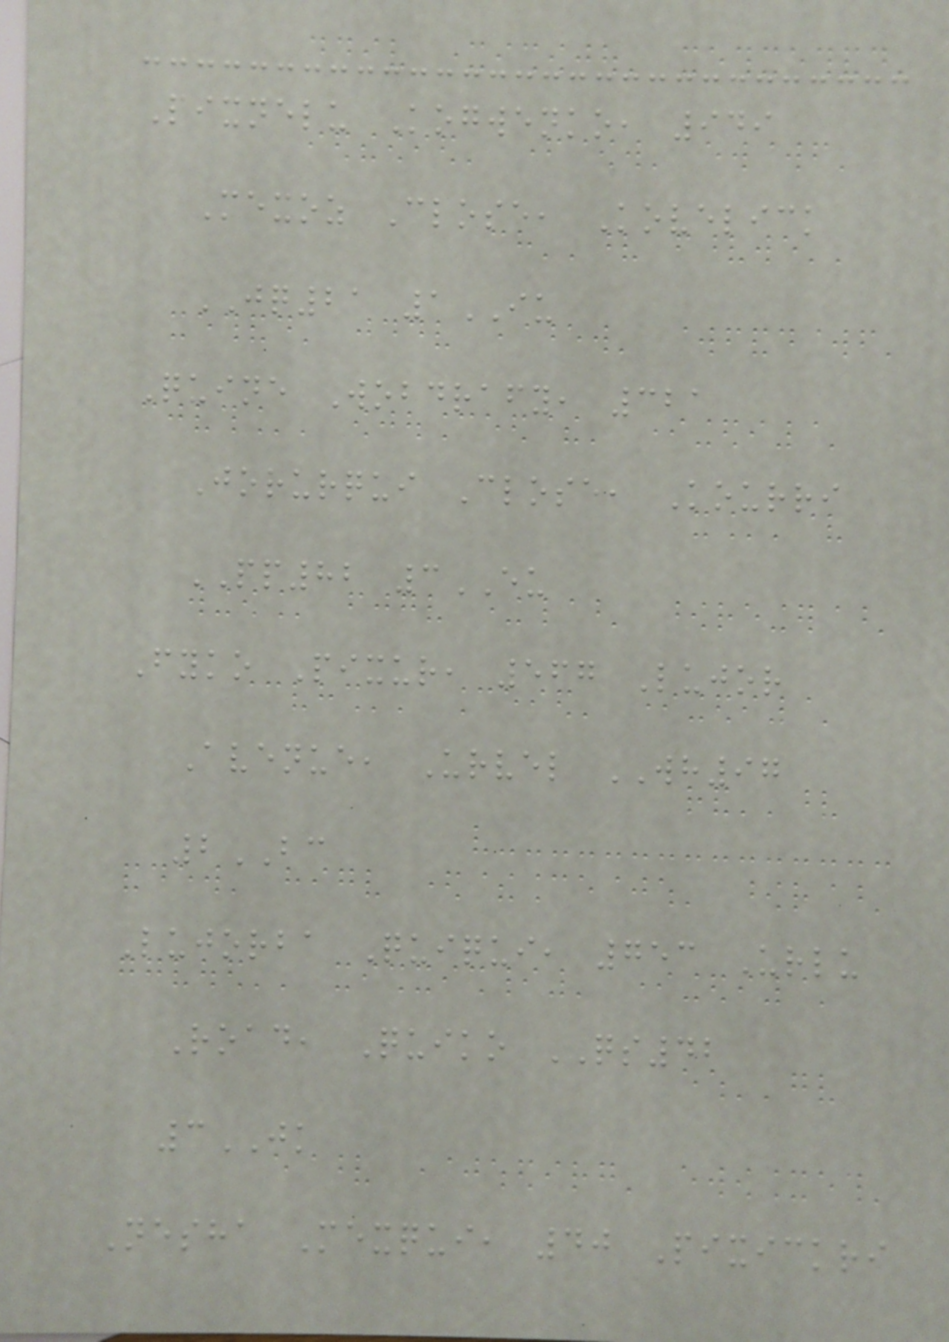Pixnelu Kogwenko, 949
Mexoz Close, Kovelick
JQ21 1IU
Quine Wobdrafy, 321
Jorurqui Close, Kourri
PP82 3EU
Fyko Pixur, 567 Lujor
Avenue, Urvel WH97
2BC
Lujorba Quiqui, 753 Urlu
Road, Quiko QS42
3JK
Nesha Mexqui, 40 Pixickri
